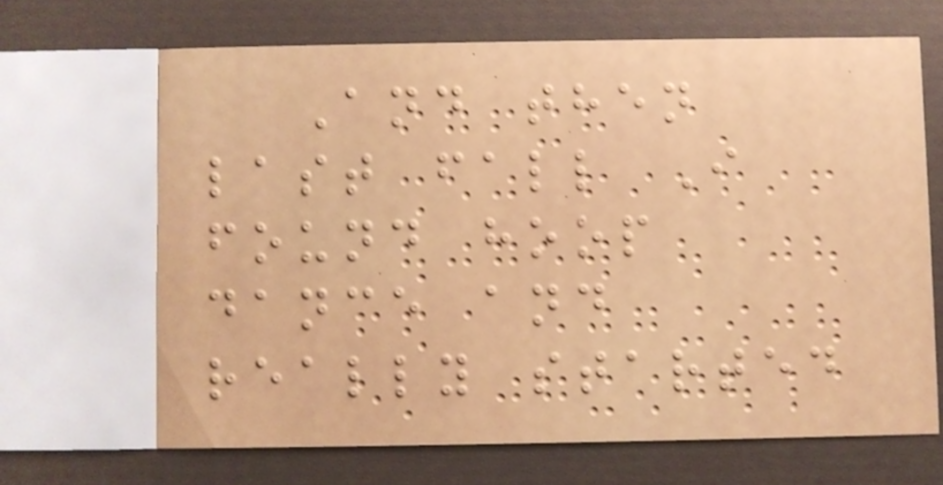And then
last fall I
found hoop
dance and
really started
